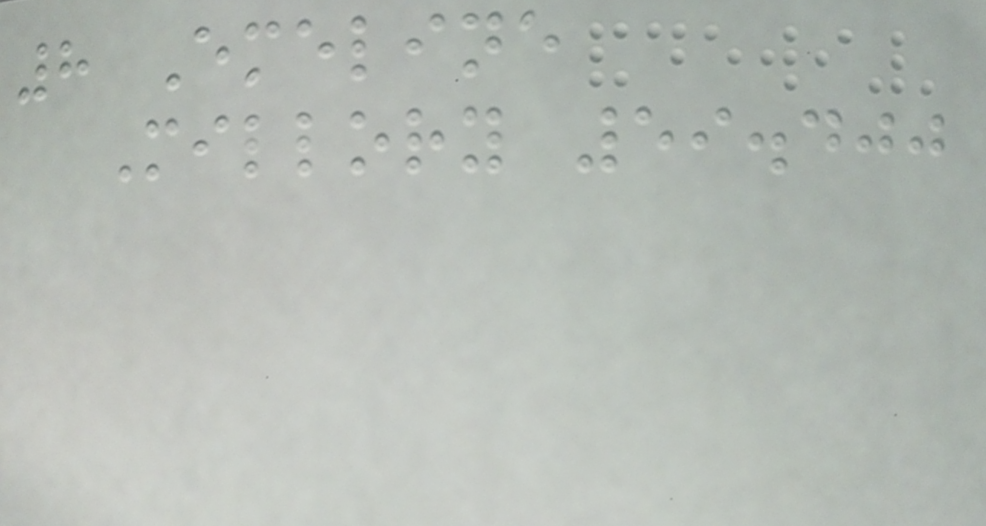8 Emeline
Millory 59.400
